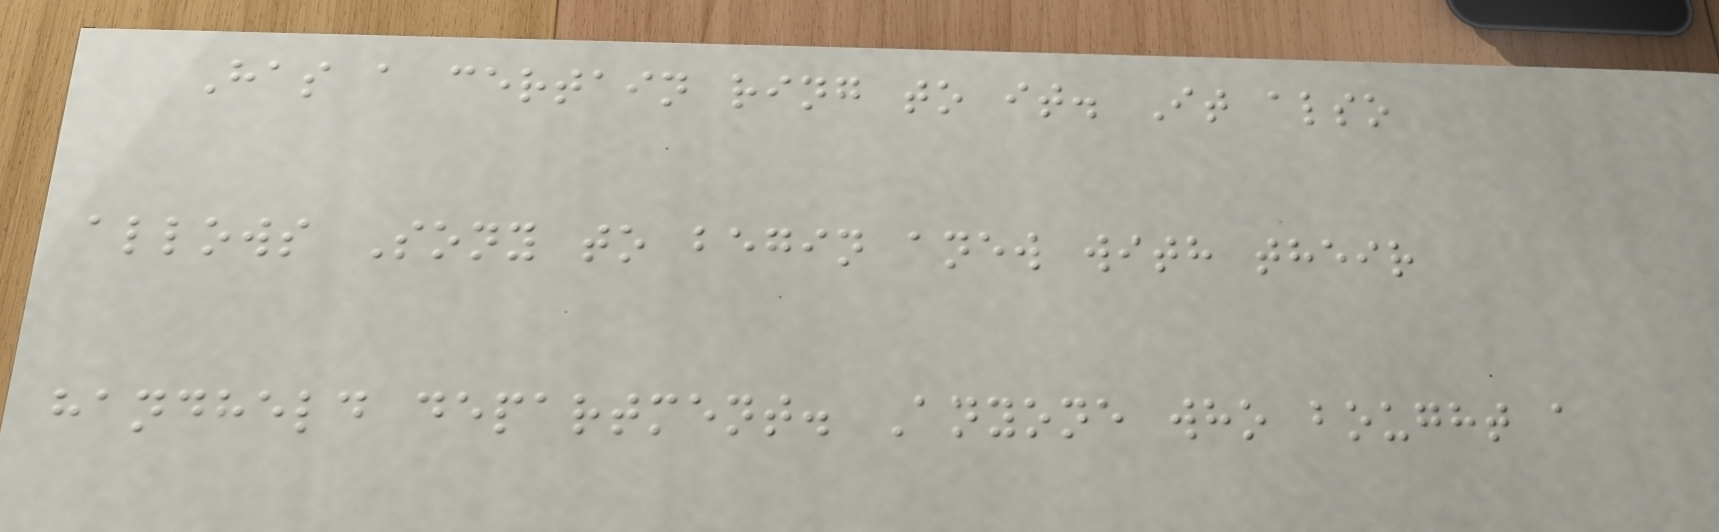Has a certain ring to it. It also
allows Sony to begin anew with their
handheld department. Anyone who bought a
